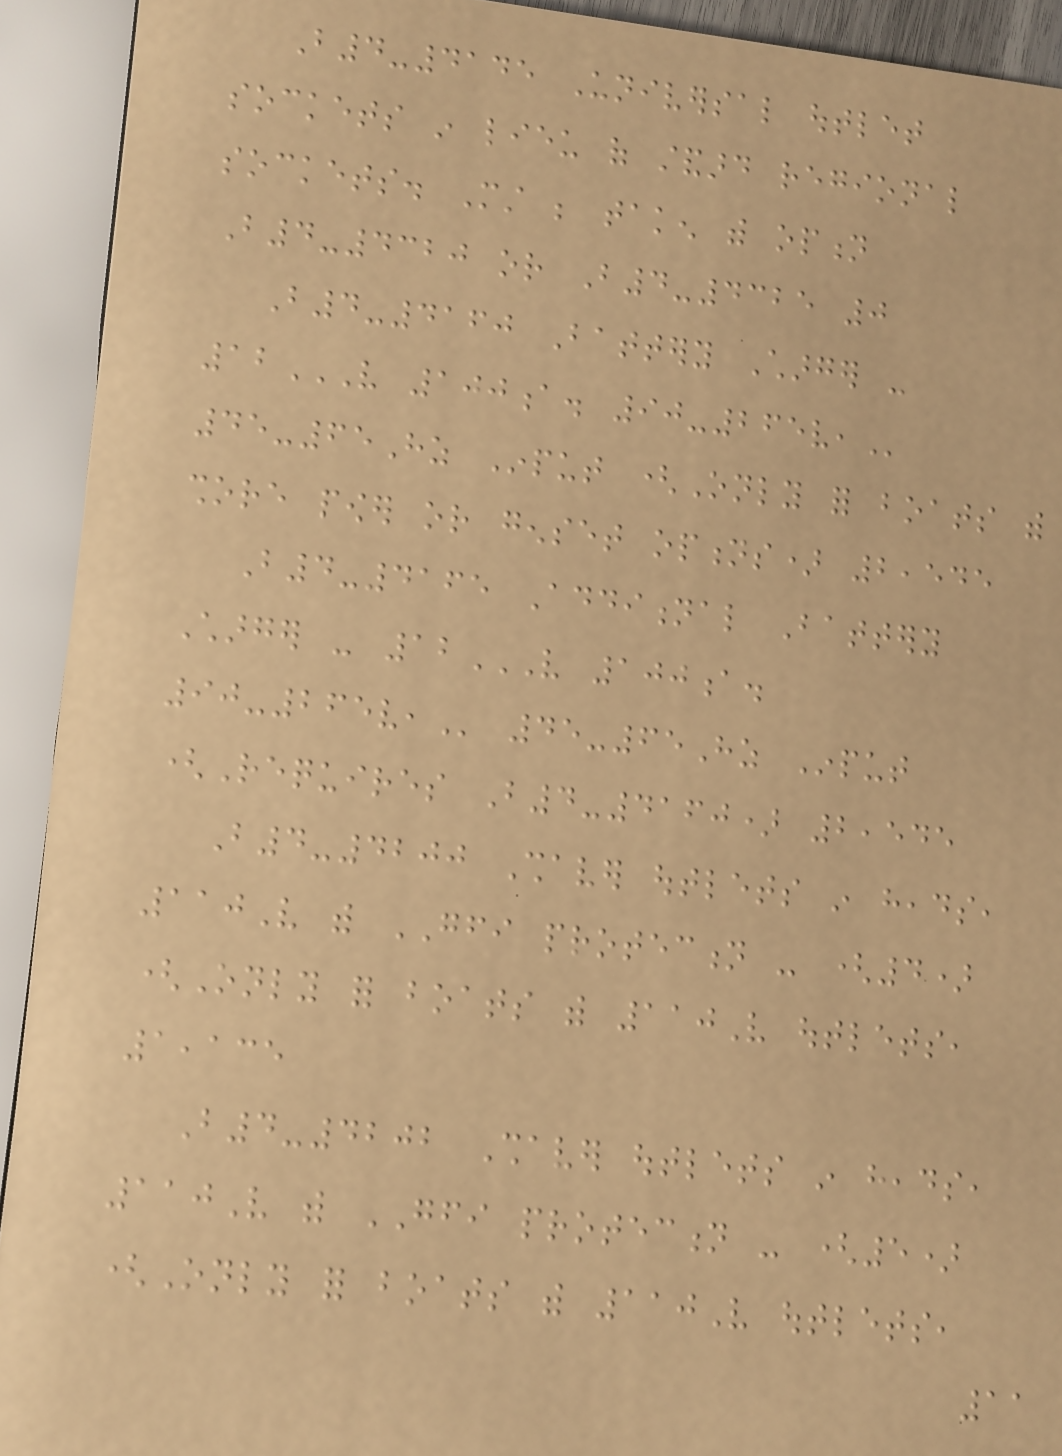B4-4145 Universal outlet
sockets in lieu of standard regional
sockets. Must be taken with option
B4-4320 or B4-4325 0
B4-4160 Battery Charger -
12V 100A. 90-265V,
45-65Hz Input (Only for boats with
shore power or genset options) 2,545
B4-4165 Additional Battery
Charger - 12V 100A.
90-265V, 45-65Hz Input
(Requires B4-4160) 2,545
B4-4200 Shaver outlets in heads,
110V with GFI protection - (4)
(Only for boats with 110V outlets,
1,135
B4-4202 Shaver outlets in heads,
110V with GFI protection - (5)
(Only for boats with 110V outlets,
11
